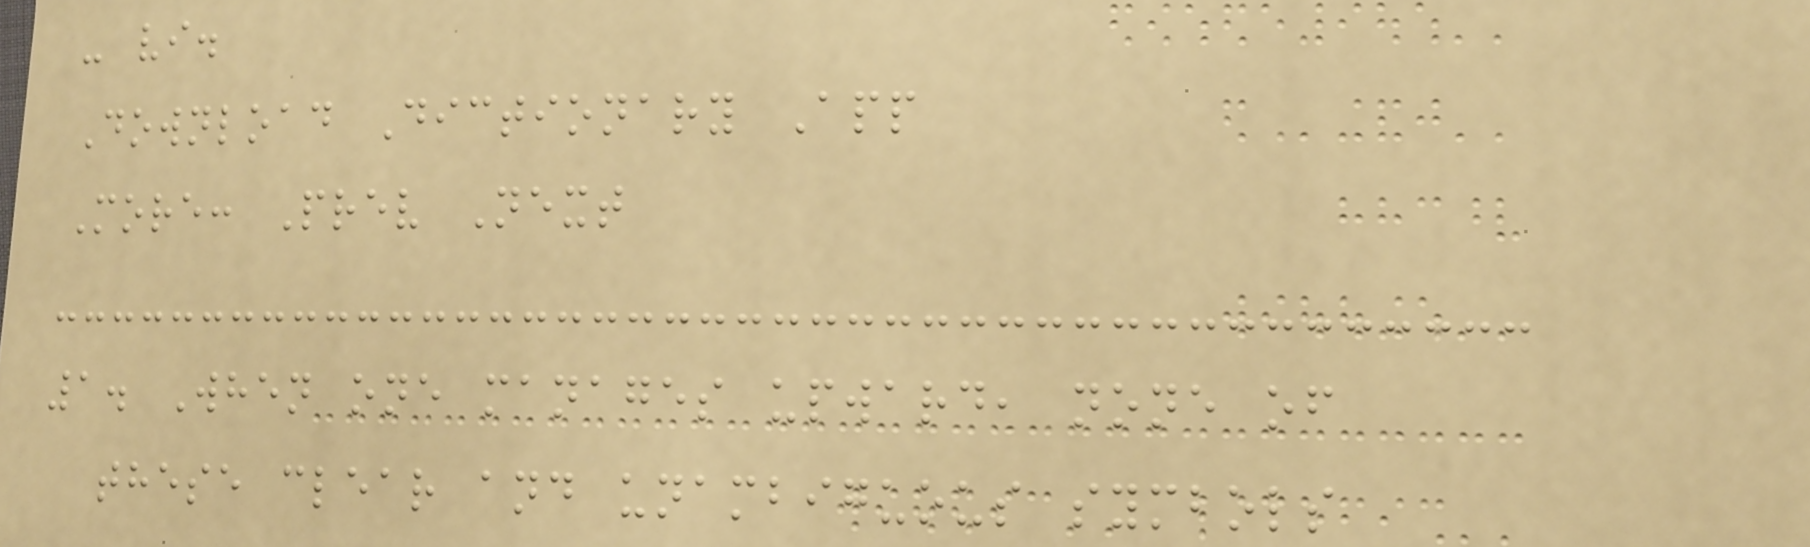- vi.
Download Dictionary App
More: Prev Next
1. When one manages upward, none of
these clear and unambiguous symbols
